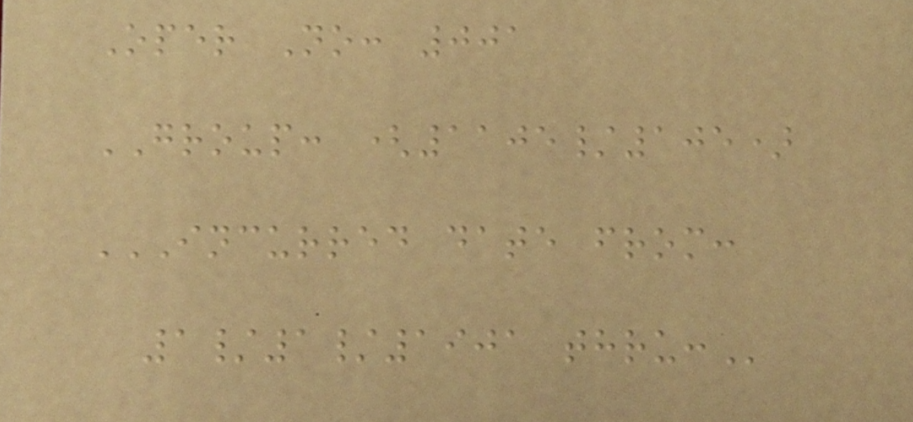Oper No: 001
GROUP: (1105/105)
INCURRED DATE FROM:
1/1/1901 THRU:
